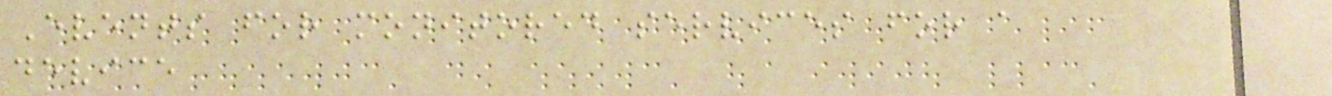Events for monitored services for a
device
